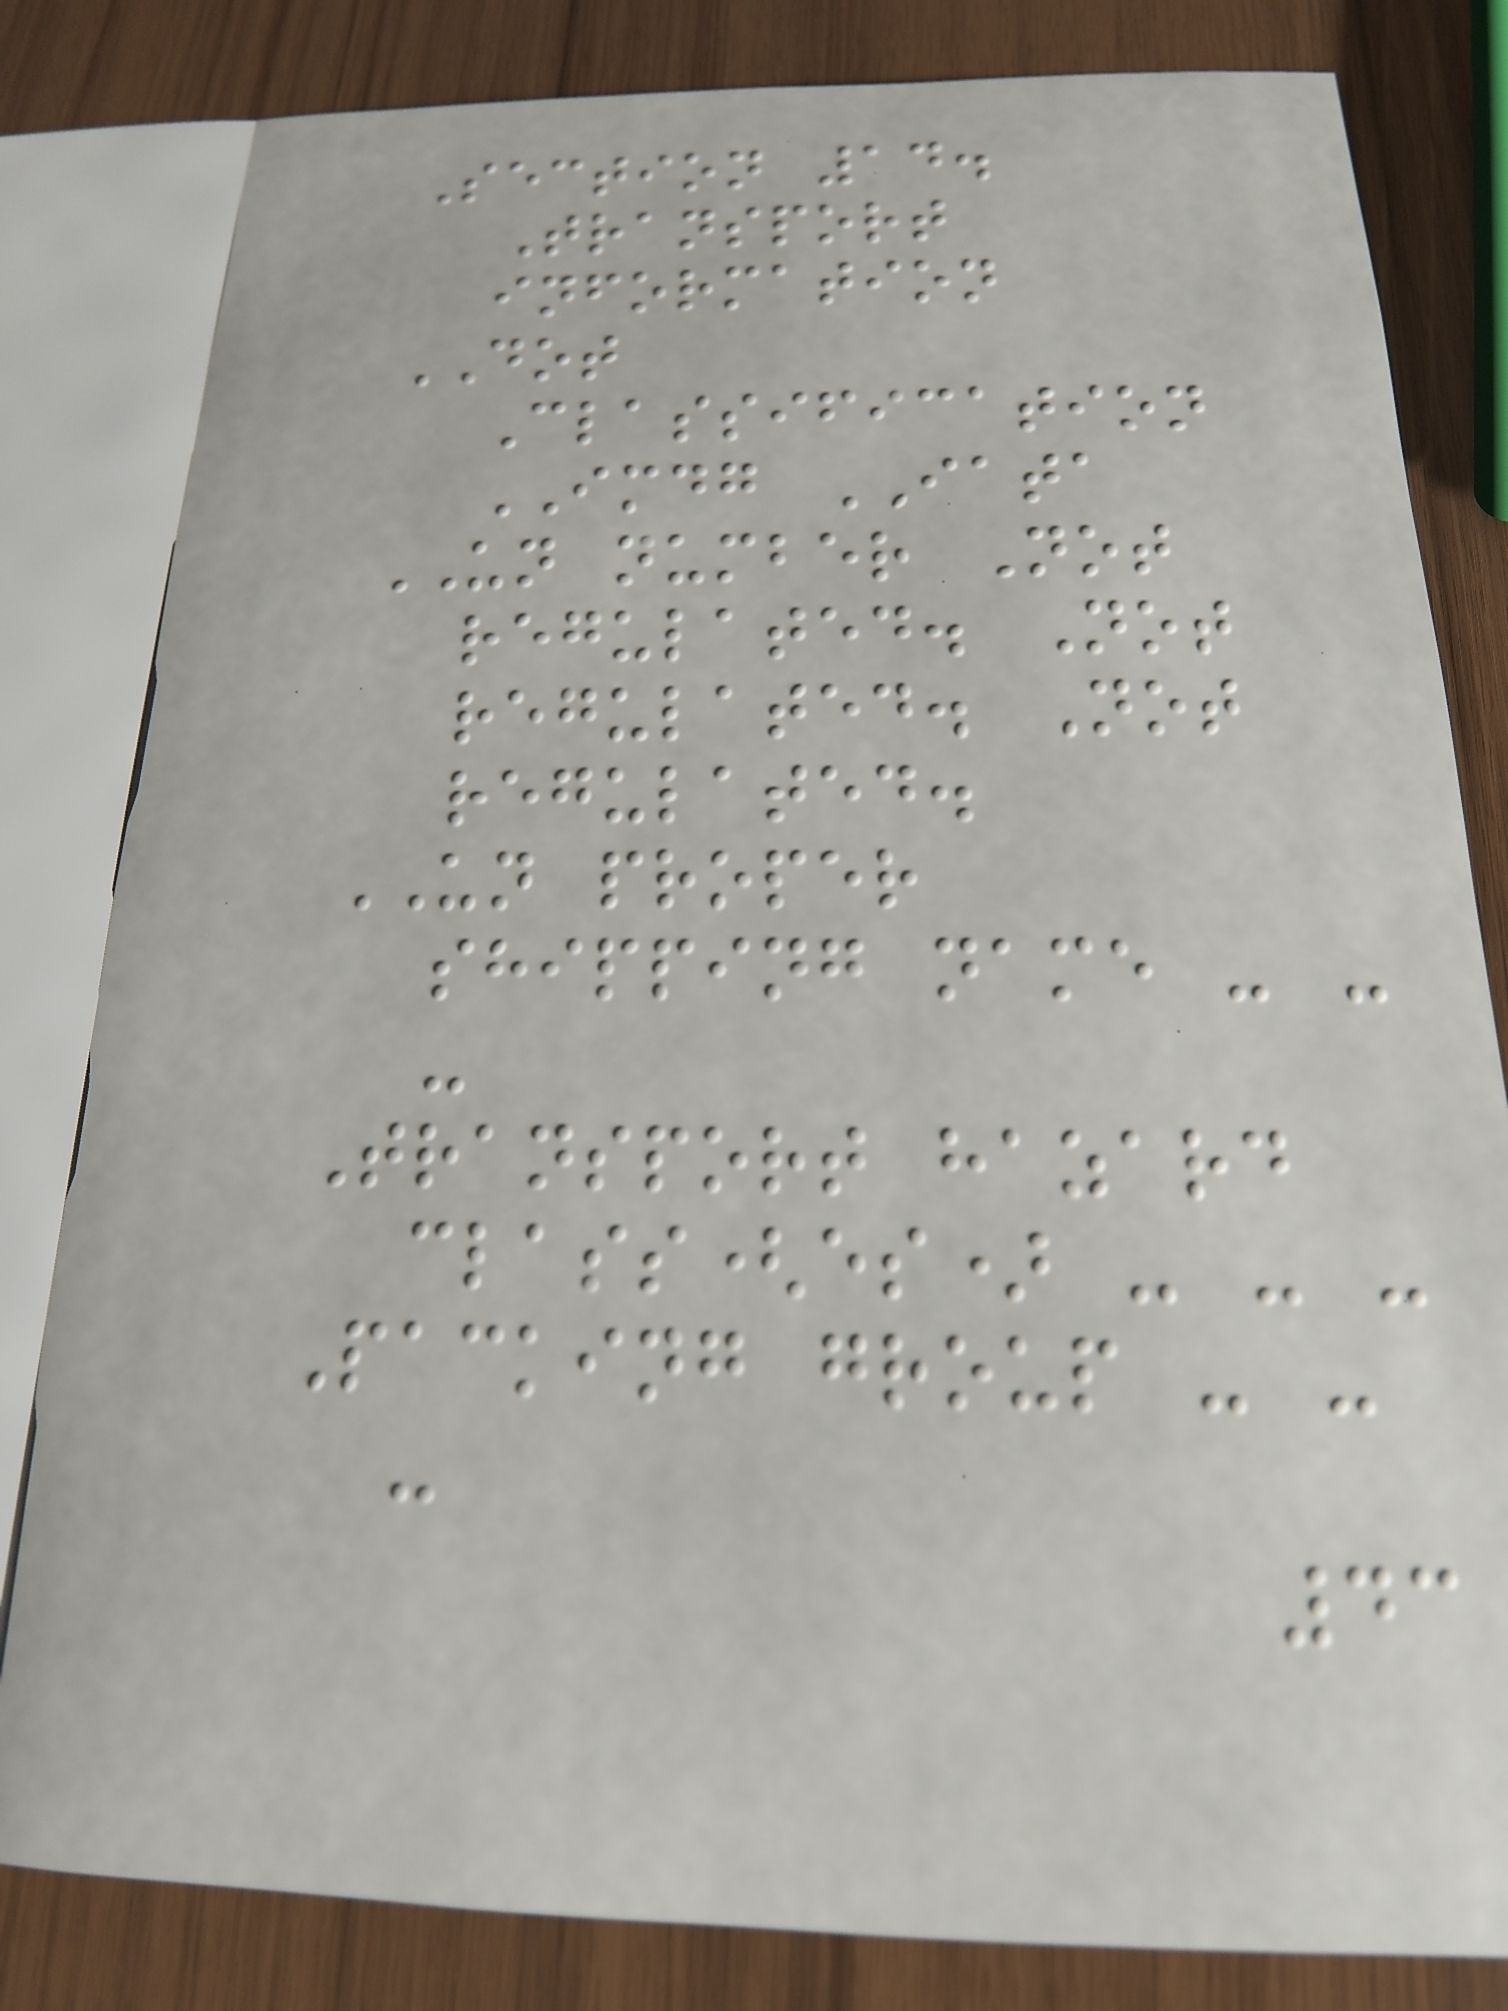Section 14.
Transport
information
DOT
Classification
IMDG IATA
UN number Not
regulated. Not
regulated. Not
regulated.
UN proper
shipping name - -
-
Transport hazard
class(es) - - -
Packing group - -
-
43
